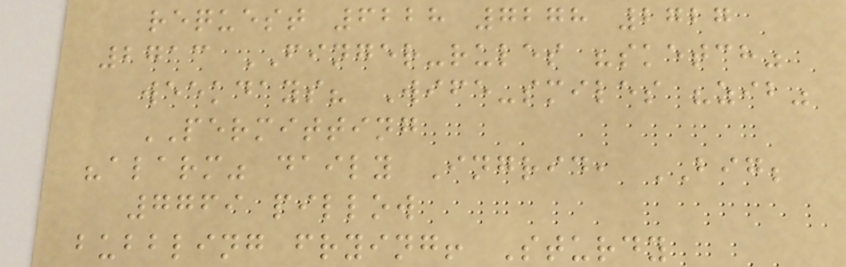request 6228 7278 2727
2713 FINGER-rules "sketch"
weekdays? Wife-smiles "zib"
PERMITTING
"alarm" daily Ingrid, BIG;
7769 pillow
bubbling frying! Sturdy
